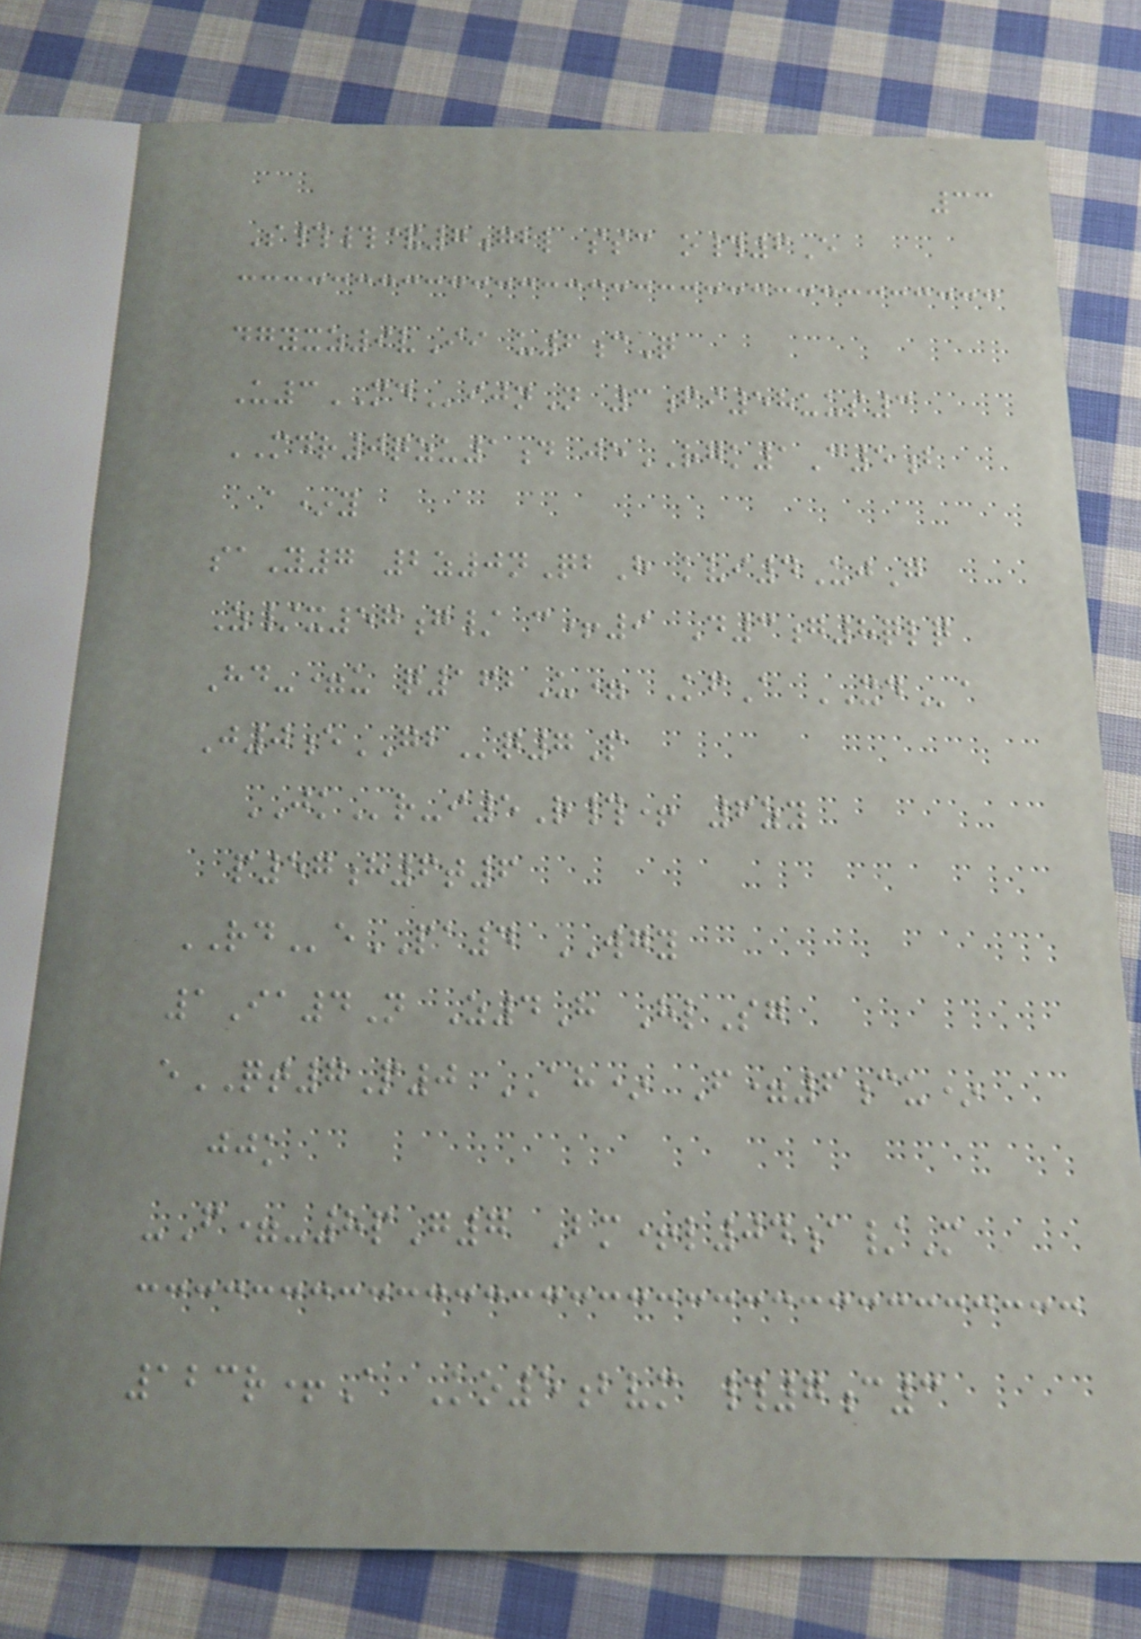33
S##&7gbl ssc o#6E
dgyxz9vIi u6cQ
U3MDijnN 3fi58uus3
MDR0qzu1d jeRGK1C5b
a*y
saY7 2z0nQbH kvi4UjG
Z/x57g/ c+9 D3g8qlq
Hd-=u q162U= KfA XDa
J0eGBq7P
JKr-i5R#+ 6zy
p57h6t6
RDePA4 WGY
1Ia4N Z4H HlSg
eQT7P0 AH* F=6cu*
jjk
-F=-8pG7 Bm+l04a/M
123r+A Ko5bvm #7c3
